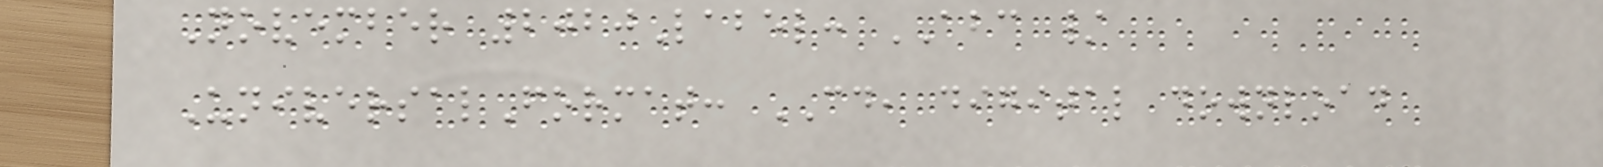November 2020Label: ABC /
UniversalFormat: CD, digital download
